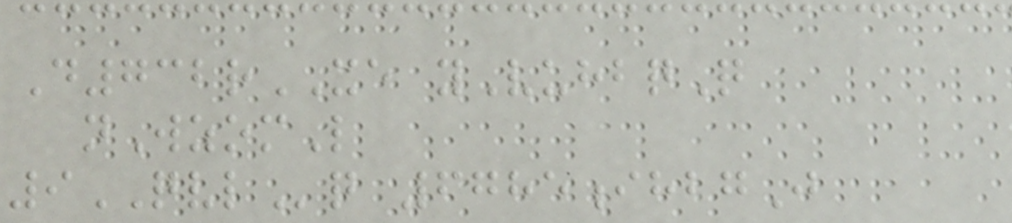D732rXE yVuhbqQ
nWzomL
9QVLq 6785ihbgJ
